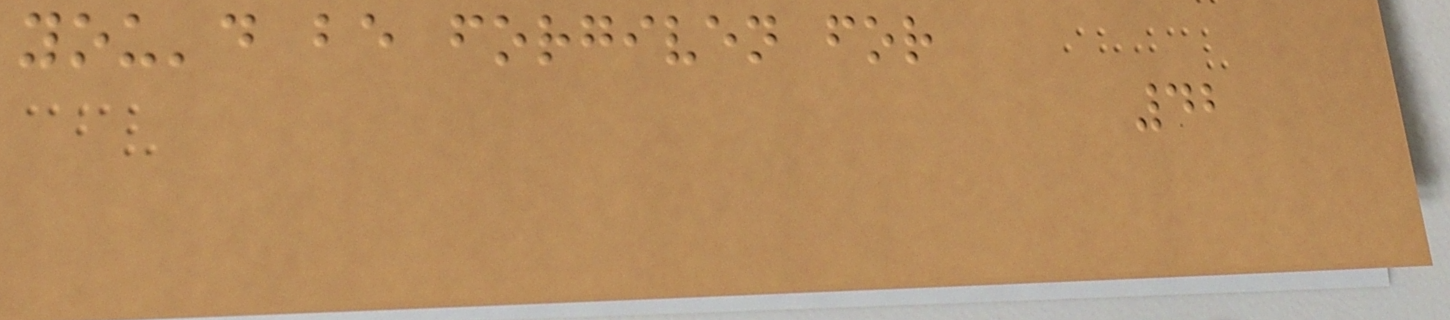you'd be forgiven for
42
